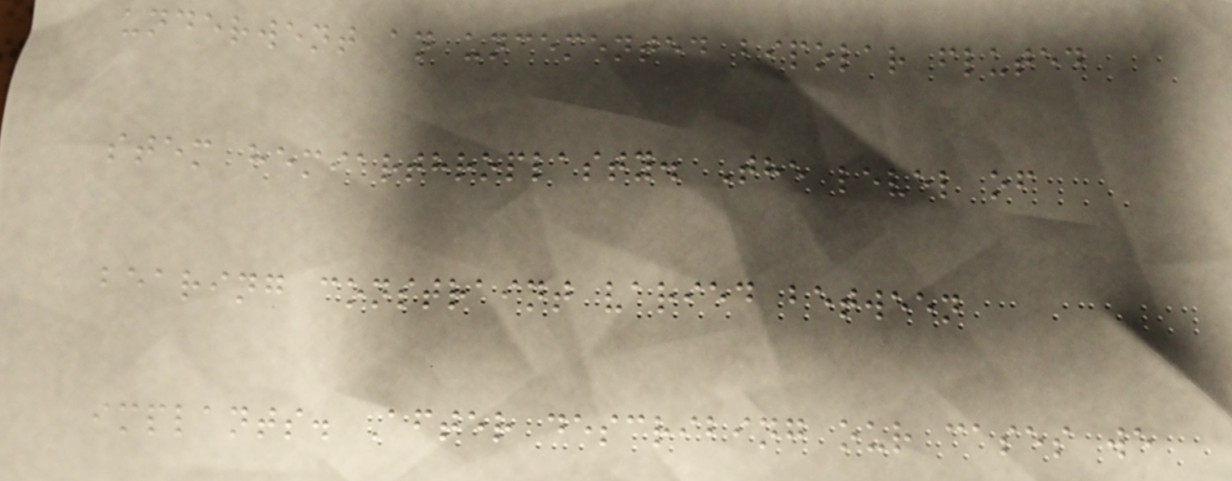underwent an uncemented bipolar fluted
stem hemiarthroplasty. The level of
bearing constraint varied between
implants. After describing our cases we
